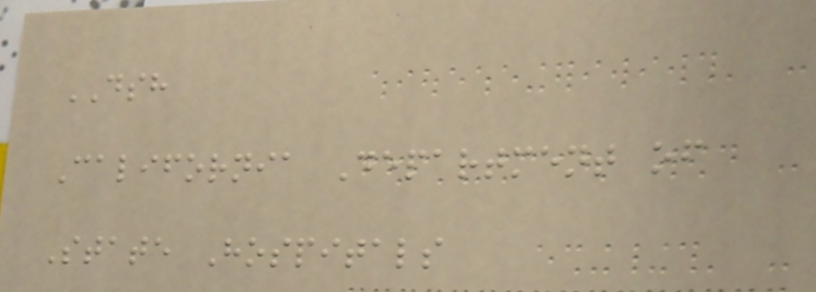DSH
California Department of
State Hospitals
